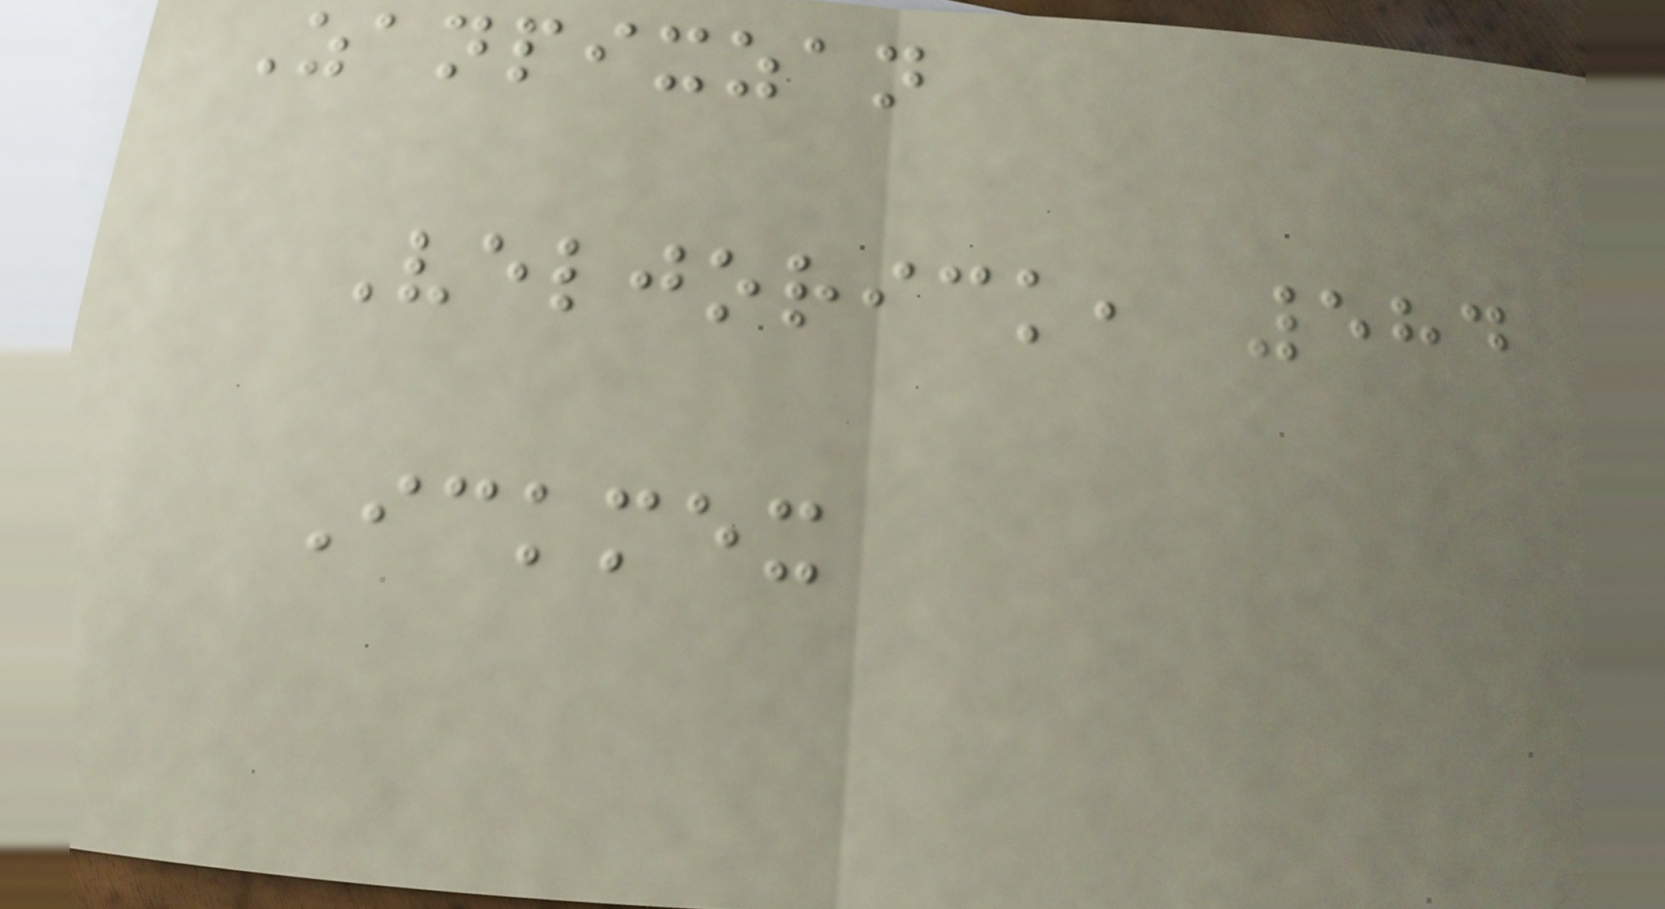Zanpixzan
Veljorick, 584
Ickmex
